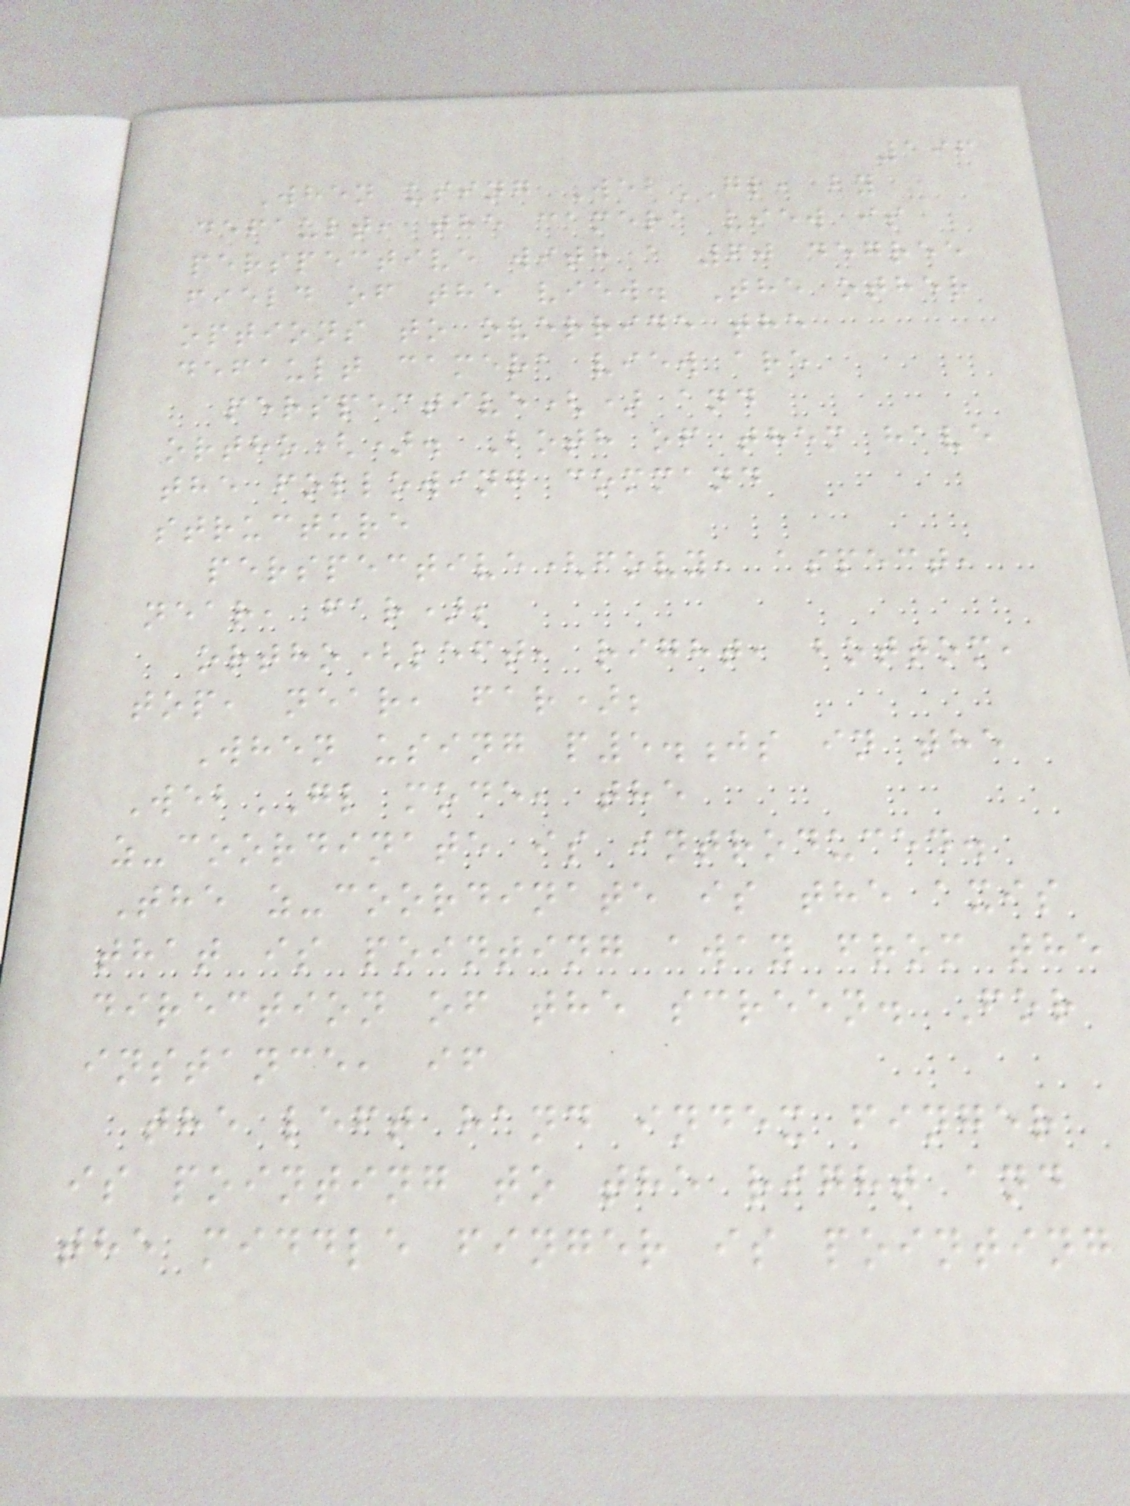196
When using WebGL, by
default, the camera view is
perspective with a 60 degree
field of the view. The other
options to override the
default camera view are
perspective() and
ortho(). Both of them have
the following command
structure
perspective(fovy, aspect,
near, far);
ortho(left, right, bottom,
top, near, far);
When using p5.js in the
WebGL mode, the
z-coordinate is introduced.
The z-coordinate is the axis
that is pointing away from the
direction of the screen. For
instance, if
the left hand index finger
is pointing to the right and
the middle finger is pointing
